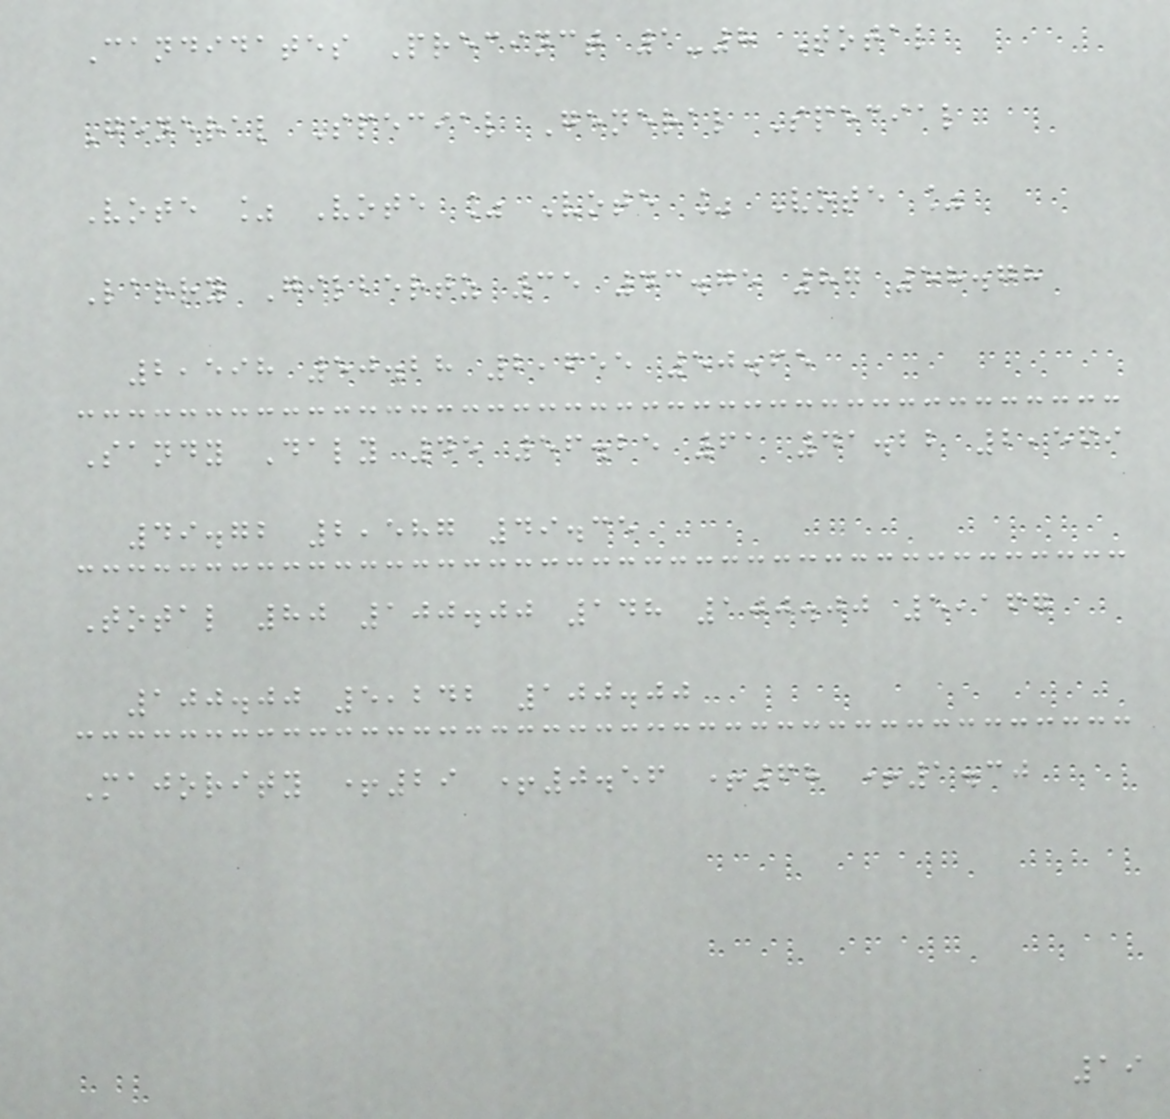Candidates Precinct 1-8 Total
General Special General Special
Vote % Vote % Vote % Vote %
Larry Gilbertz 35 43.75 87 58.78
2,598 50.28 2,655 50.65
Sandy Daly 45 56.25 61 41.22 2,569
49.72 2,587 49.35
Total 80 100.00 148 100.00 5,167
100.00 5,242 100.00
Majority +29 +0.56 +68 +1.30
19
